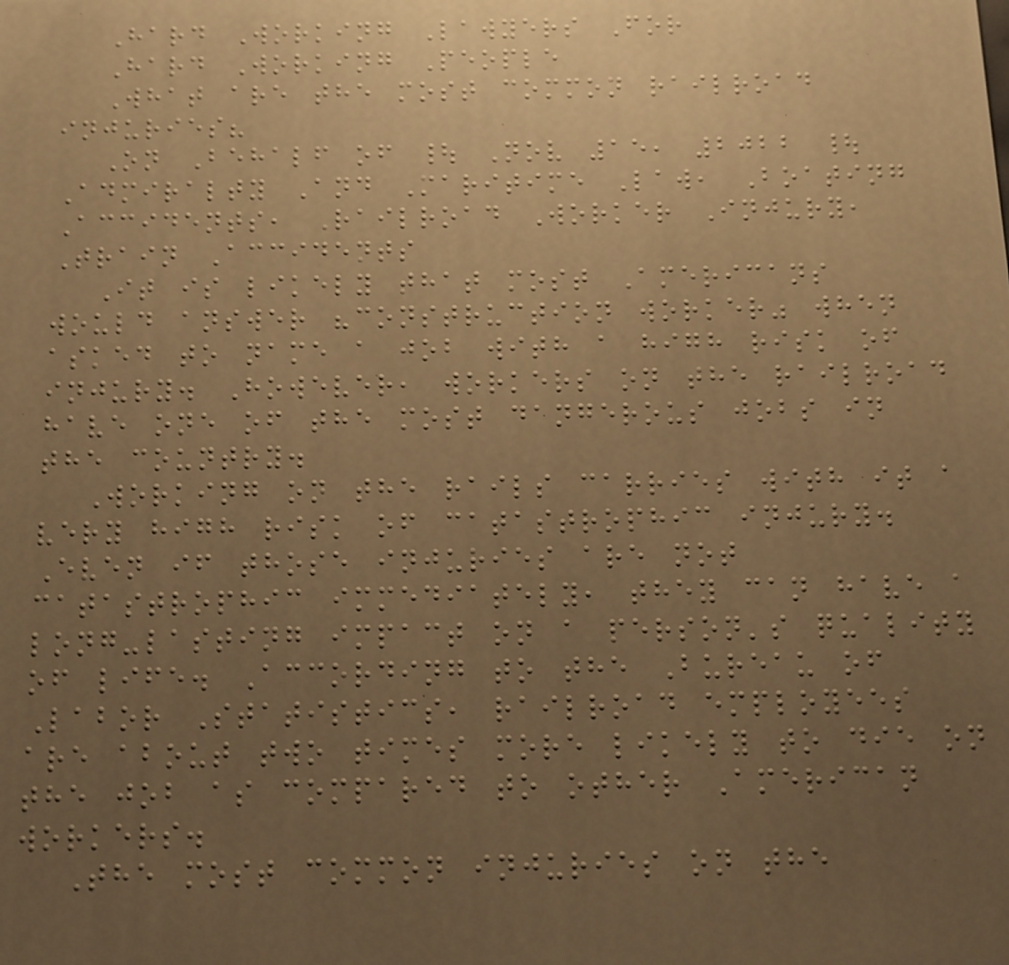Hard Working Lawyers For
Hard Working People
What are the most common railroad
injuries?
On Behalf of | Nov 15, 2022 |
Admiralty And Maritime Law, Boating
Accidents, Railroad Worker Injury,
Train Accidents
It is likely that most Americans
would answer "construction worker" when
asked to name a job with a high risk of
injury. However, workers on the railroad
have one of the most dangerous jobs in
the country.
Working on the rails carries with it a
very high risk of catastrophic injury.
Even if those injuries are not
catastrophic immediately, they can have a
long-lasting impact on a person's quality
of life. According to the Bureau of
Labor Statistics, railroad employees
are about two times more likely to die on
the job as compared to other American
workers.
The most common injuries on the
